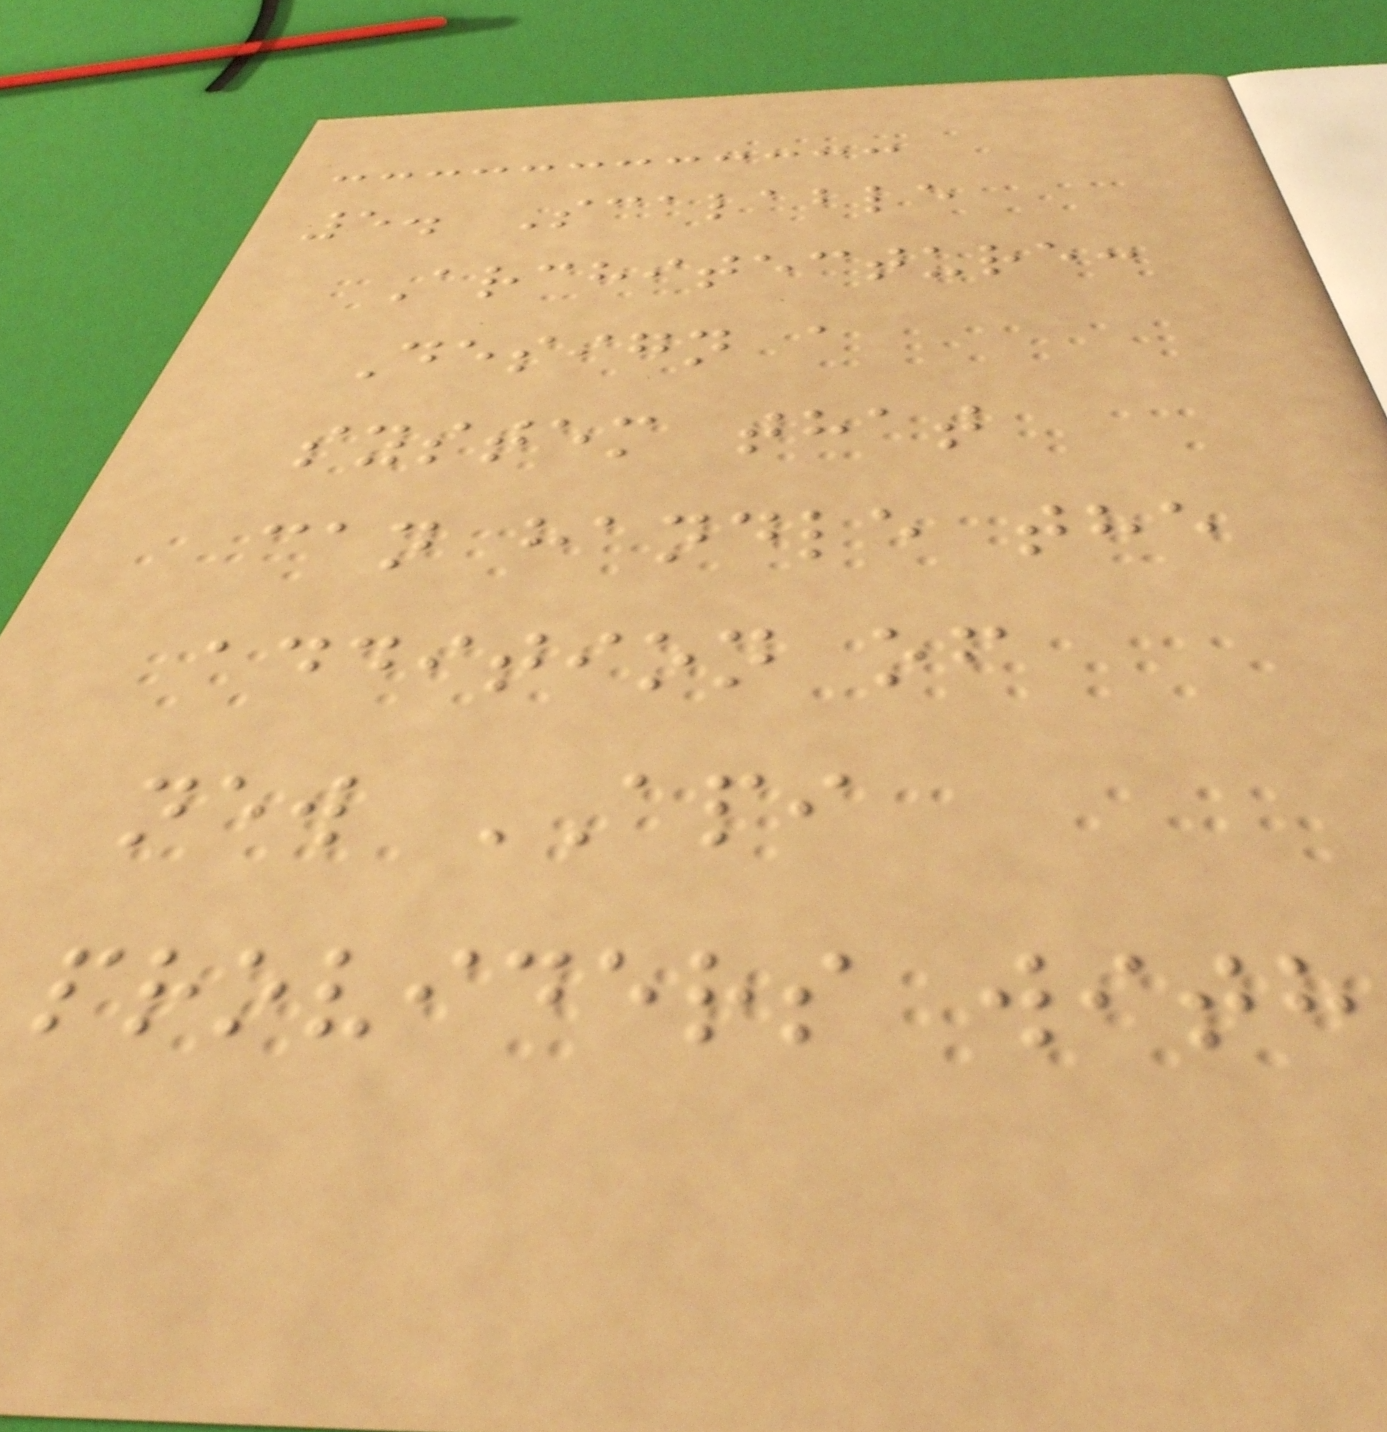5. Scalable
Architecture:
Design a
system that
can handle the
addition of
new API
providers with
